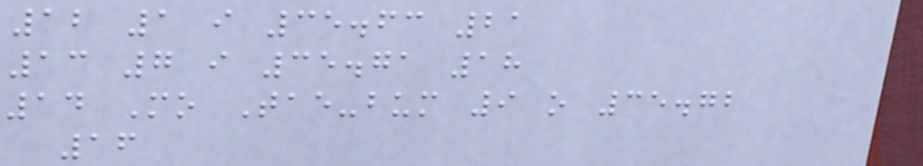12 1 i 35.63 21
13 7 i 35.71 18
14 Mo Tae-bum 9 o 35.72
16
